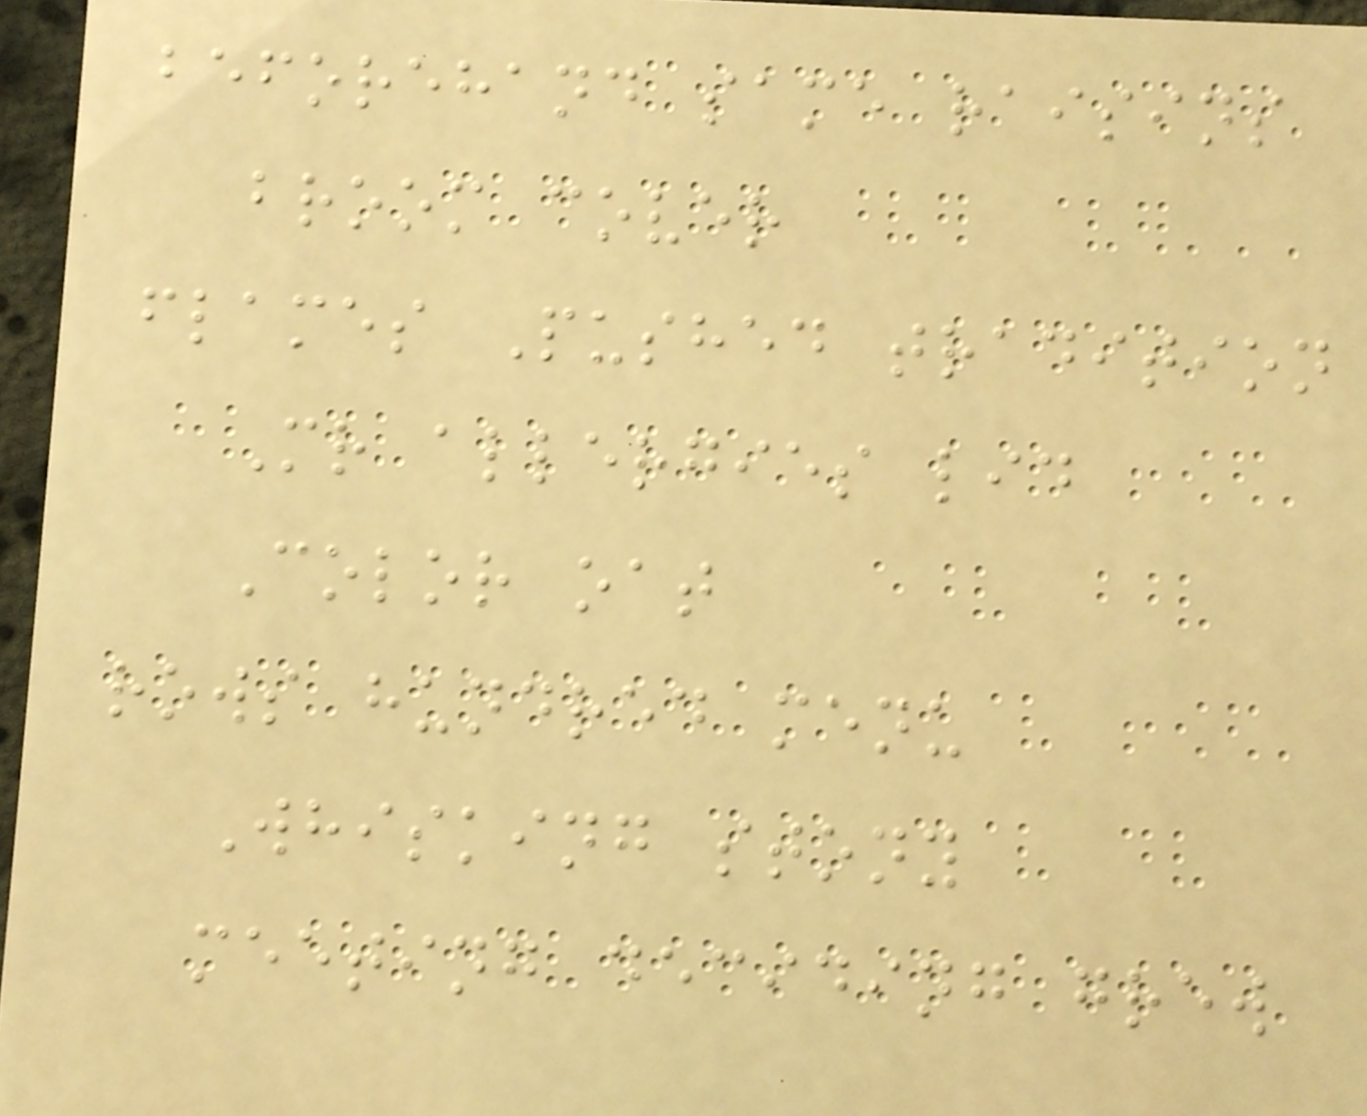beforehand same raisins
broom cover
flames Pushed tradition
Mr allergies lid
Color oat
rows hundred menu
Whisking stony
meeting deciding grew
